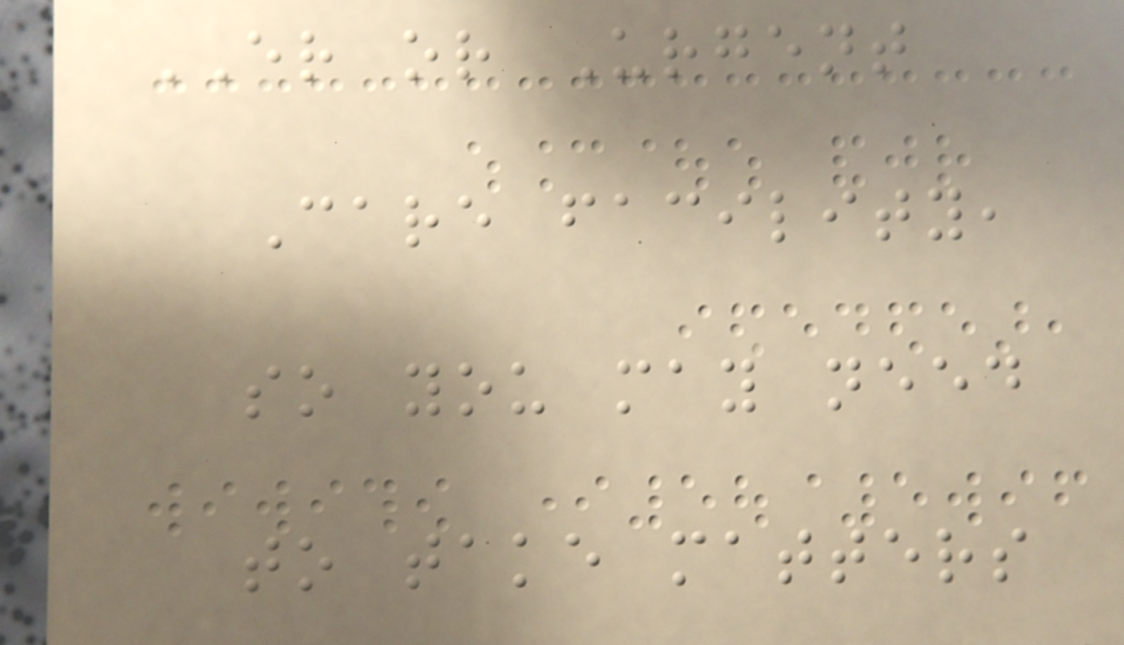ER or Urgent
Care facility,
so you may need
to take matters
